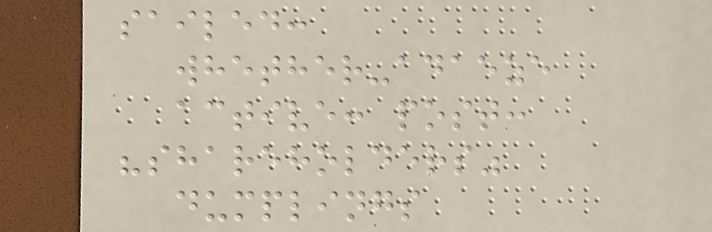sailed:
whether-adaeze
active: post:
"shareholders"
dumplings
